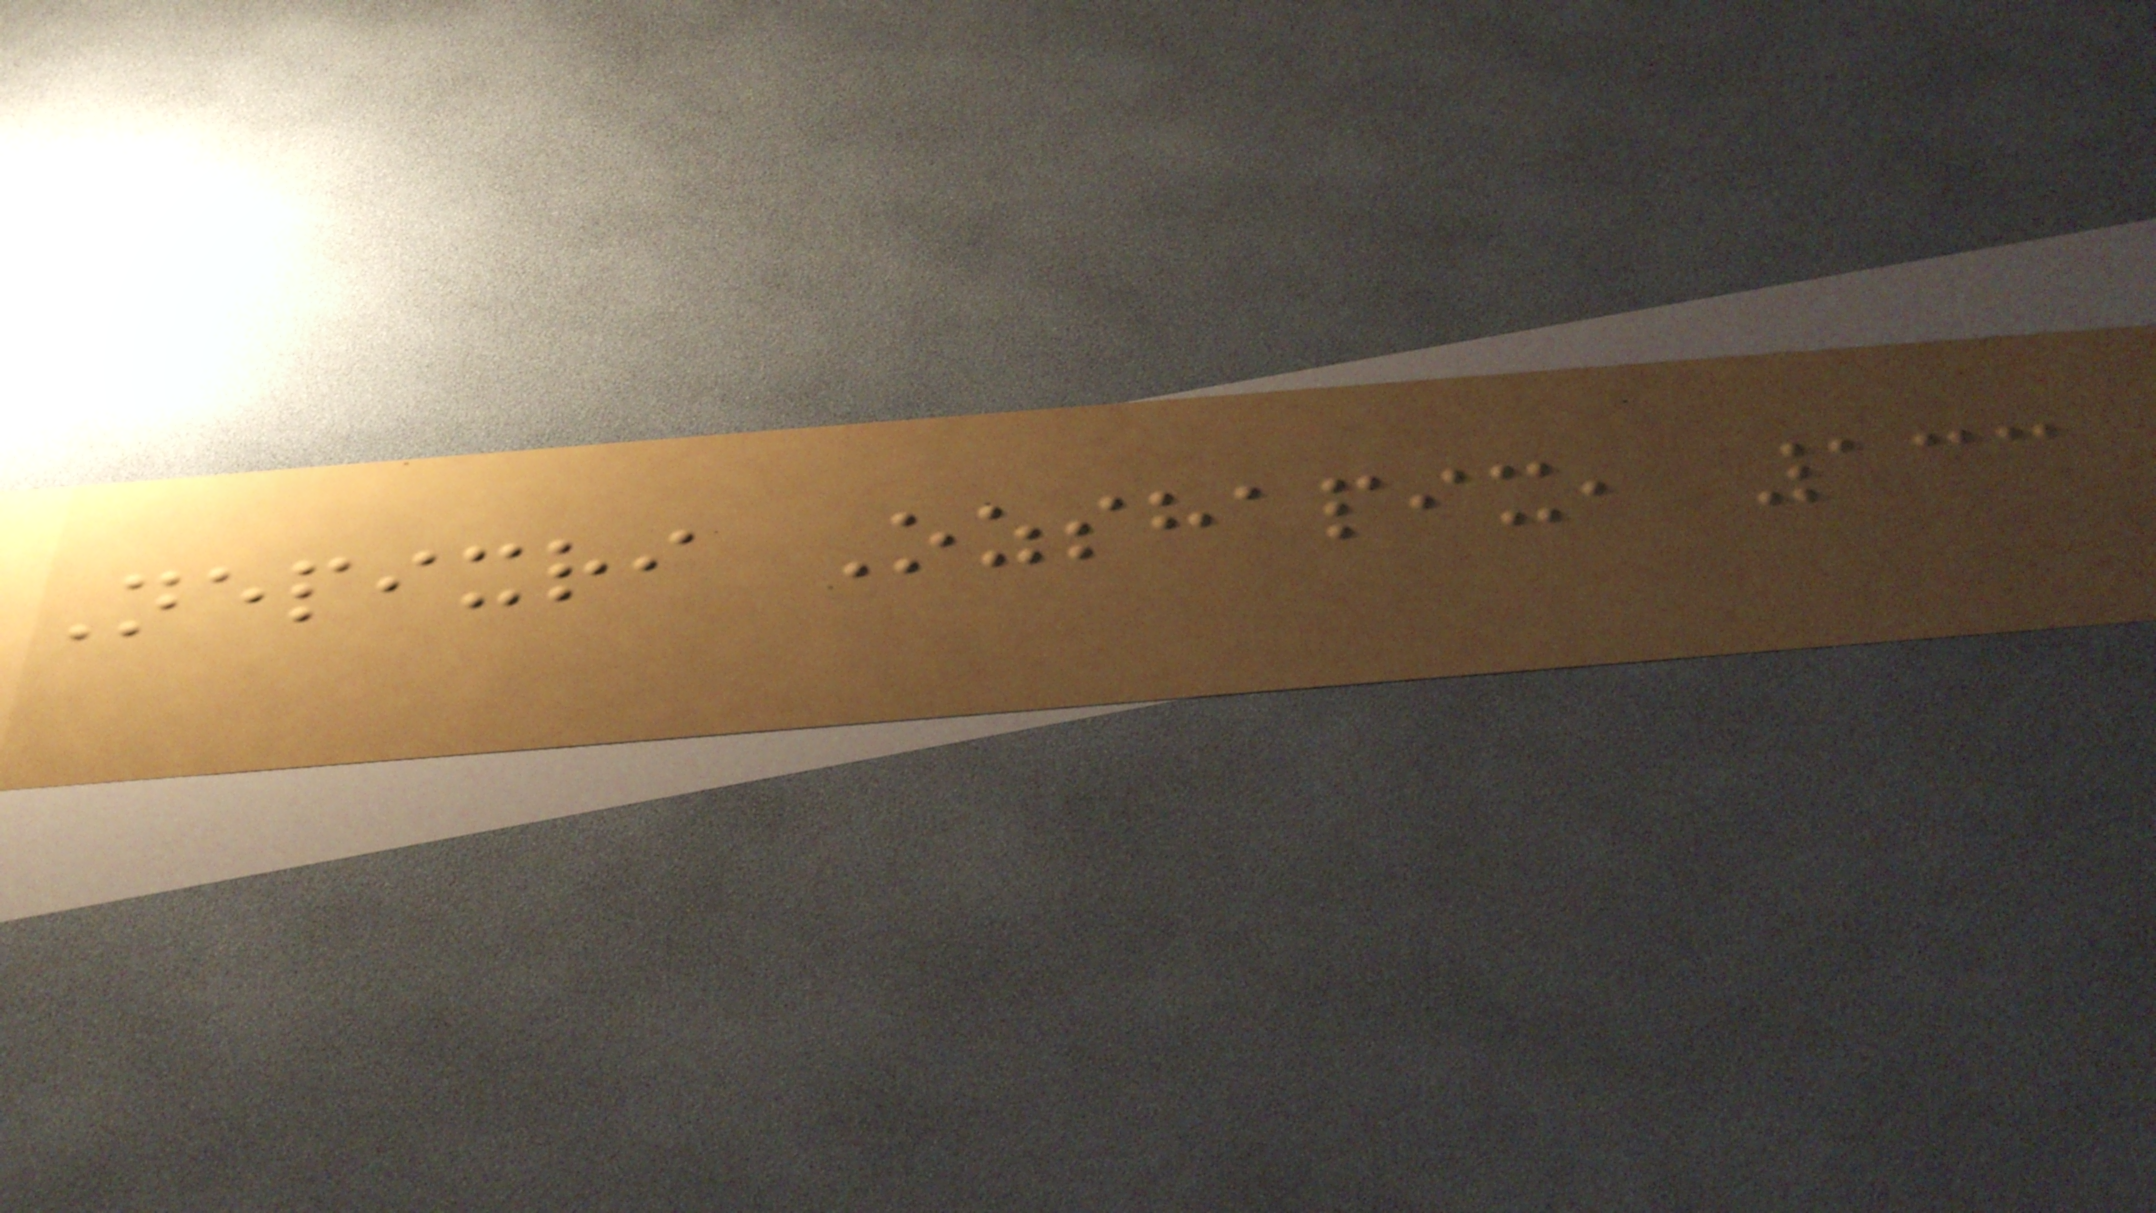Nepixri Ozshapix, 133
